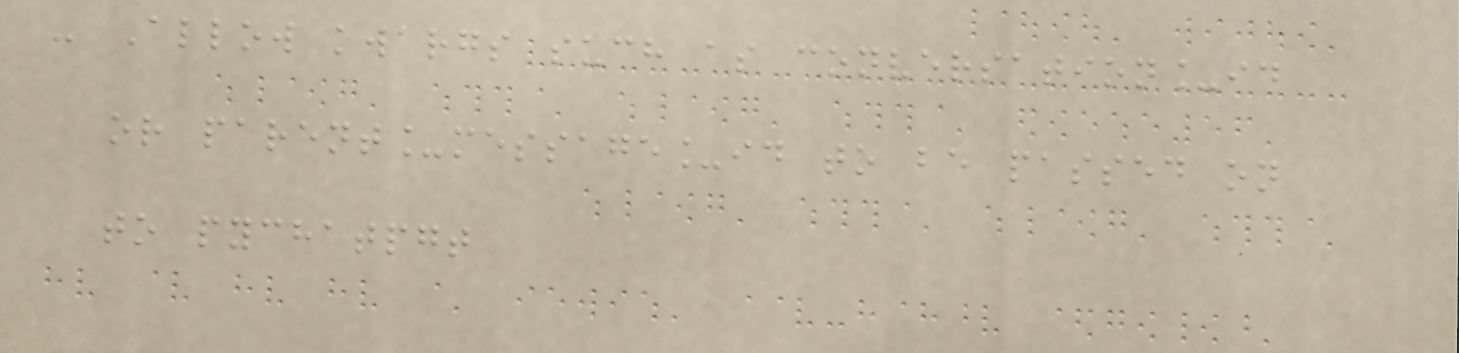- Allow kwargs such as conversation_id
or parent_message_id to be passed on
to pychatpgt
